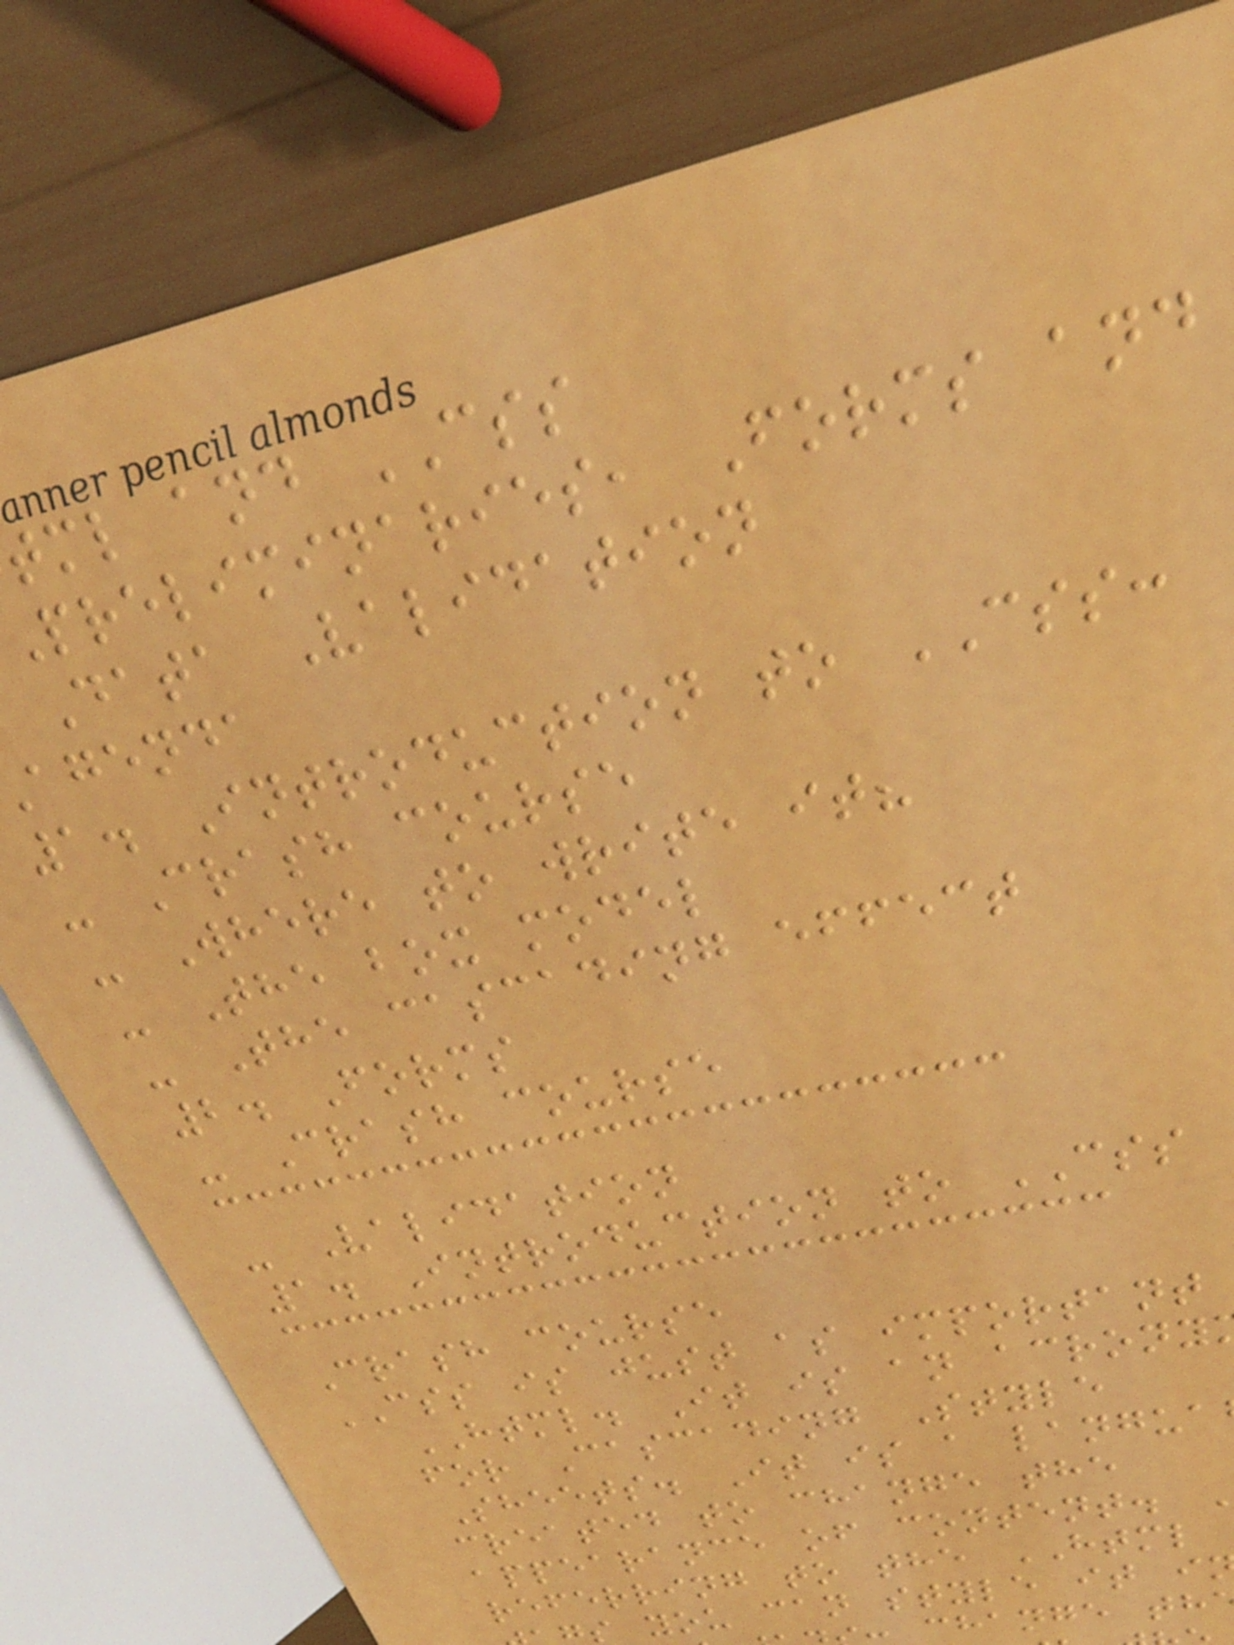tml and CSS
preliminaries, Forms and
Data Validation
agenda
1. Introduction to CSS:
- Crash course
- Where to write it?
- The box model
- The cascading effect
2. Forms
- Crash course
- Validation
1. Introduction to CSS
Crash course
CSS is just as important
HTML. It is an acrony
for Cascading Style
Sheets. It is a langua
created to change the
appearance of content.
referring to the HTML
you can style it i
change th
